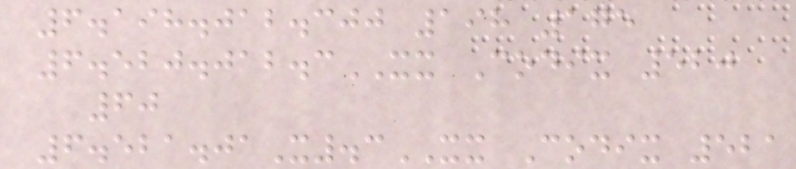6.198.012.300 198 175
6.520.012.3XX Codix 520
60
6.521.01X.3XX Codix 521
